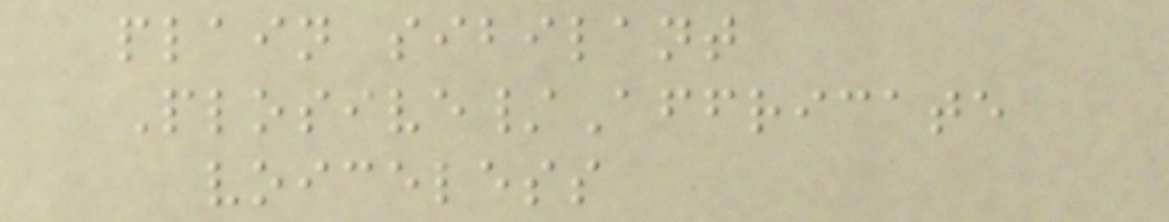plain sibilant
Plosive/Affricate
voiceless
